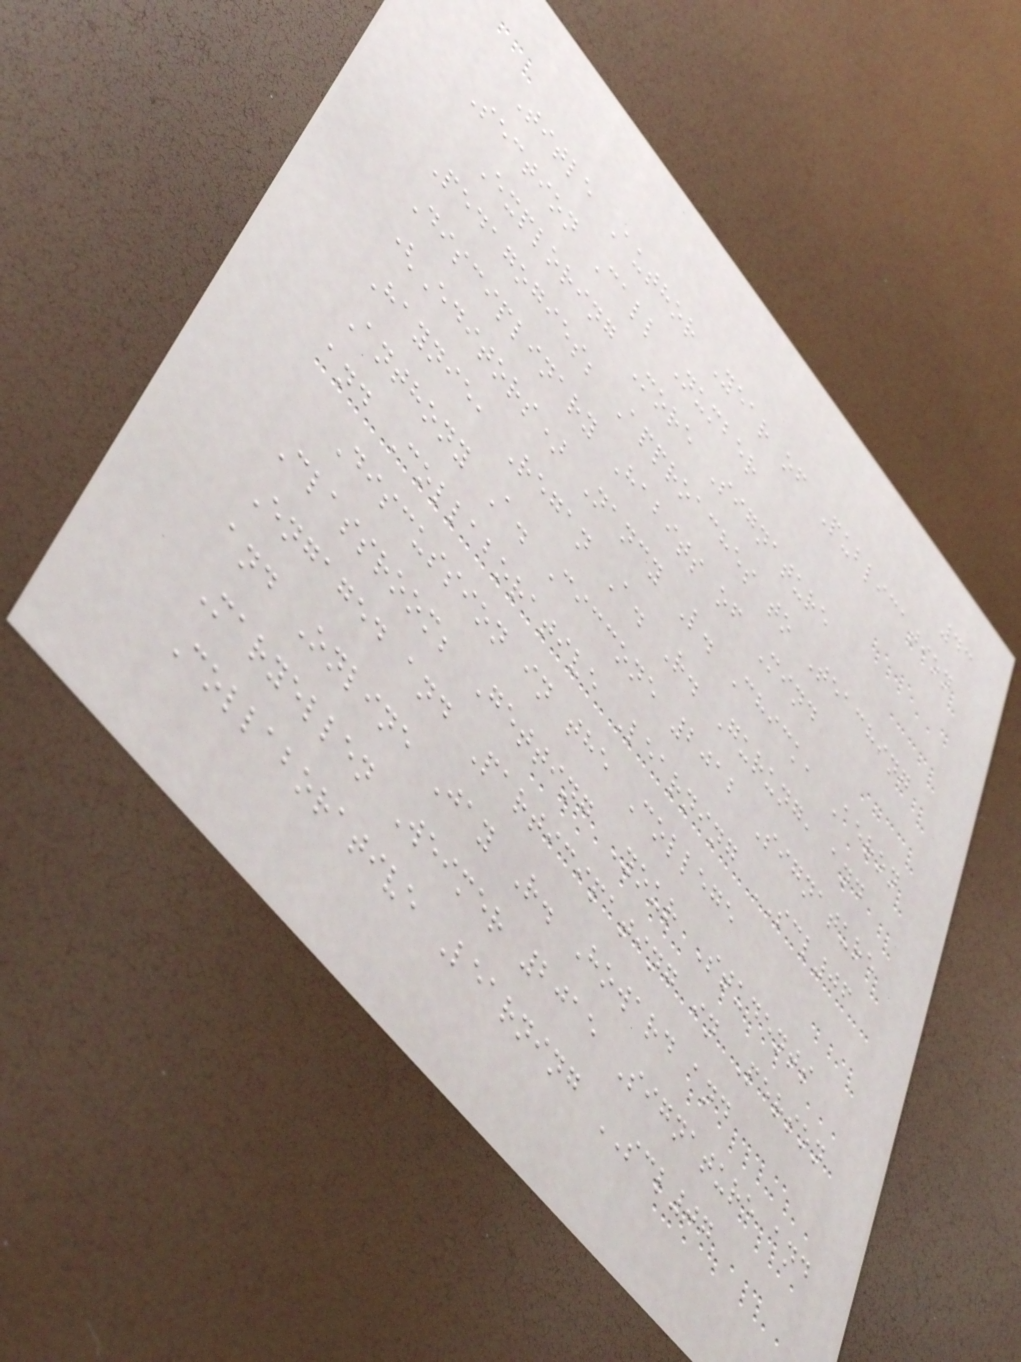43
Title Author Year of Publication
Section Call Number
Exploring More Signature
Pedagogies; Approaches to Teaching
Disciplinary Habits of Mind
(Editors) Nancy L. Chick, Aeron
Haynie, Regan A. R. Gurung, and
Anthony A. Ciccone 2012 Signature
and Collaborative Learning SCL06
Discussion in the College
Classroom; Getting Your Students
Engaged and Participating in Person
and Online Jay R. Howard and
Maryellen Weimer 2015 Signature and
Collaborative Learning SCL07
